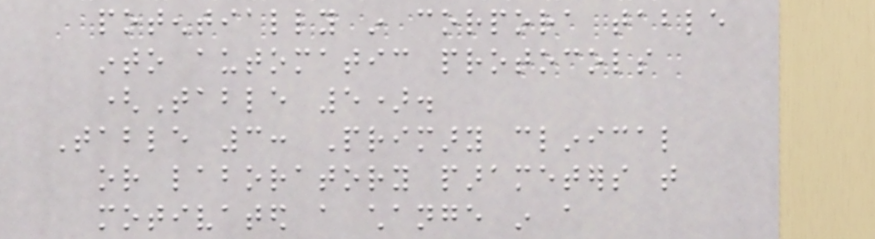potentially in corpora table
into automatic protocols
(Table 5).
Table 3: Primary clinical
or laboratory parameters that
motivated a change in a
